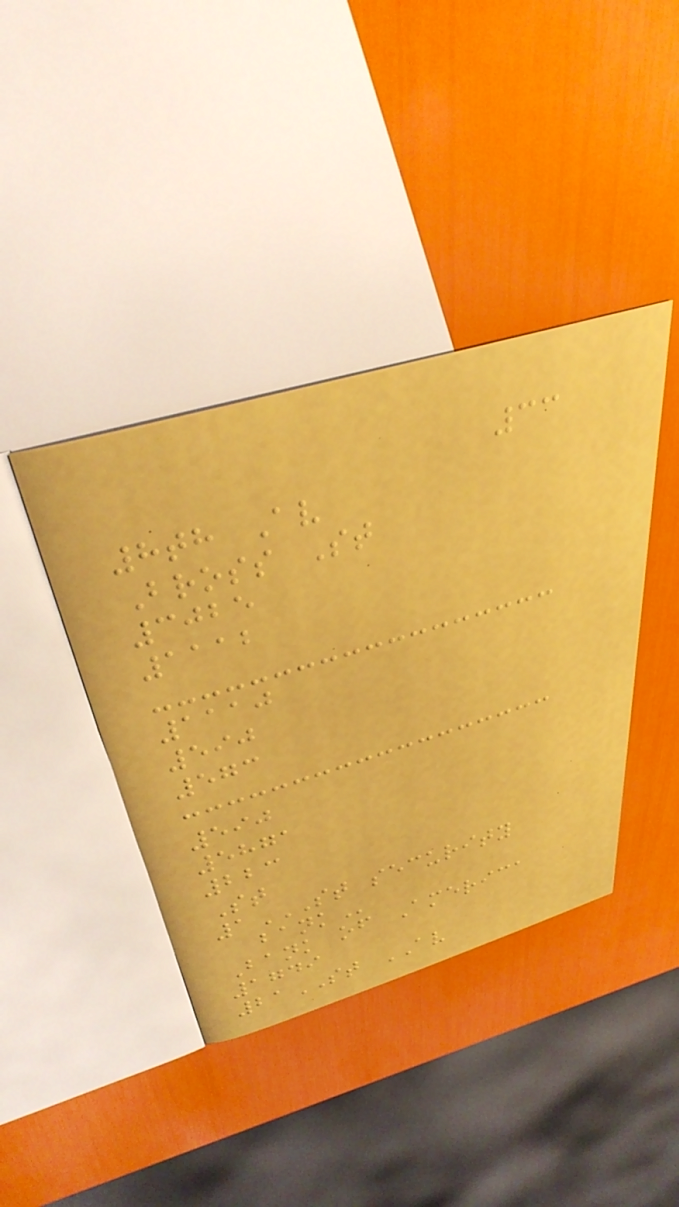33
8th Av
Bross St
3025
1112
1110
590
573
590
5871
223
St
1ST SECURITY
BANK
Bank of America
1749
21ST AV
